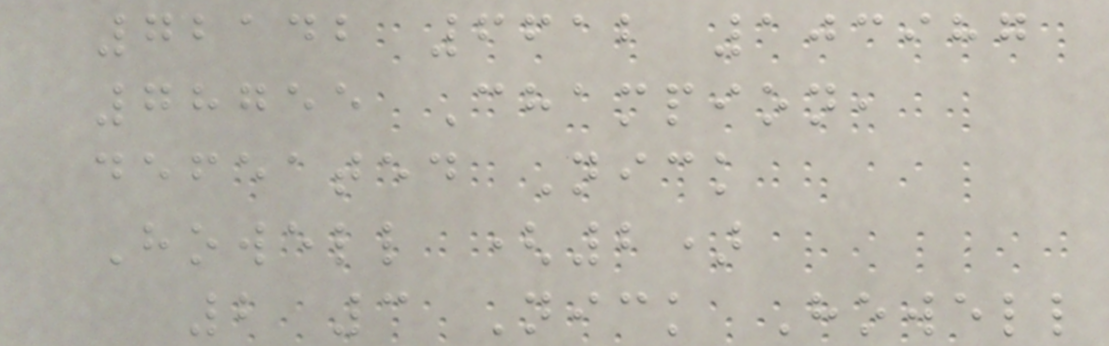72142 6612 103987
78755 Champion,
defeated Nick
Howell (2)
2 3 Nick Howell
